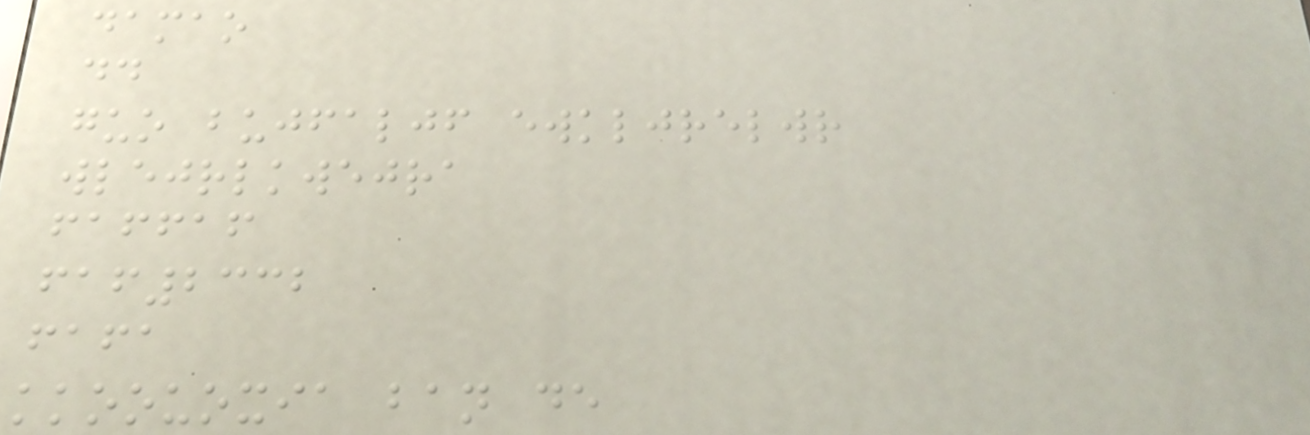damao
dd
guo bujfaljf ewkljrelwr
wlejrlkwejra
faffaf
faf2332
fafa
kkoouoxia ban de
